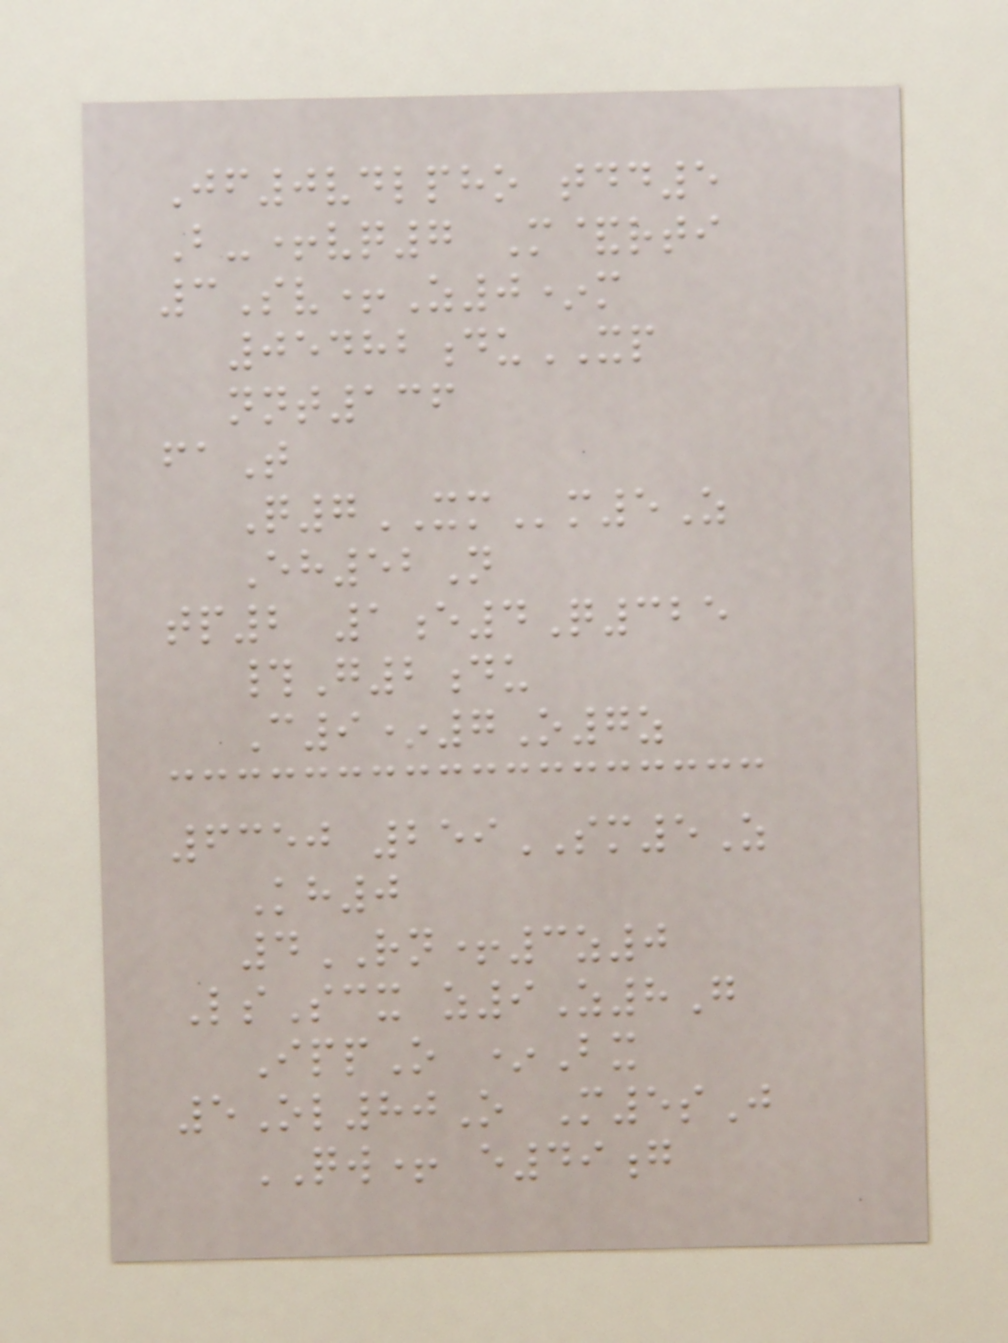Jf0vdlpho tdd5
B-+vq7 M&rti
3Sv+Z0*m
05482duXP
nnt136
faT
Q7XMm5Z
Eh52N
tp2 1e4Q325
#G2du
C9*7O7z
6350 259SM5Z
Kh0
4RN+3z0
LsScx z9Z8G
IppO *Bx
5Ol80O M5sJ
QW+ e49g
